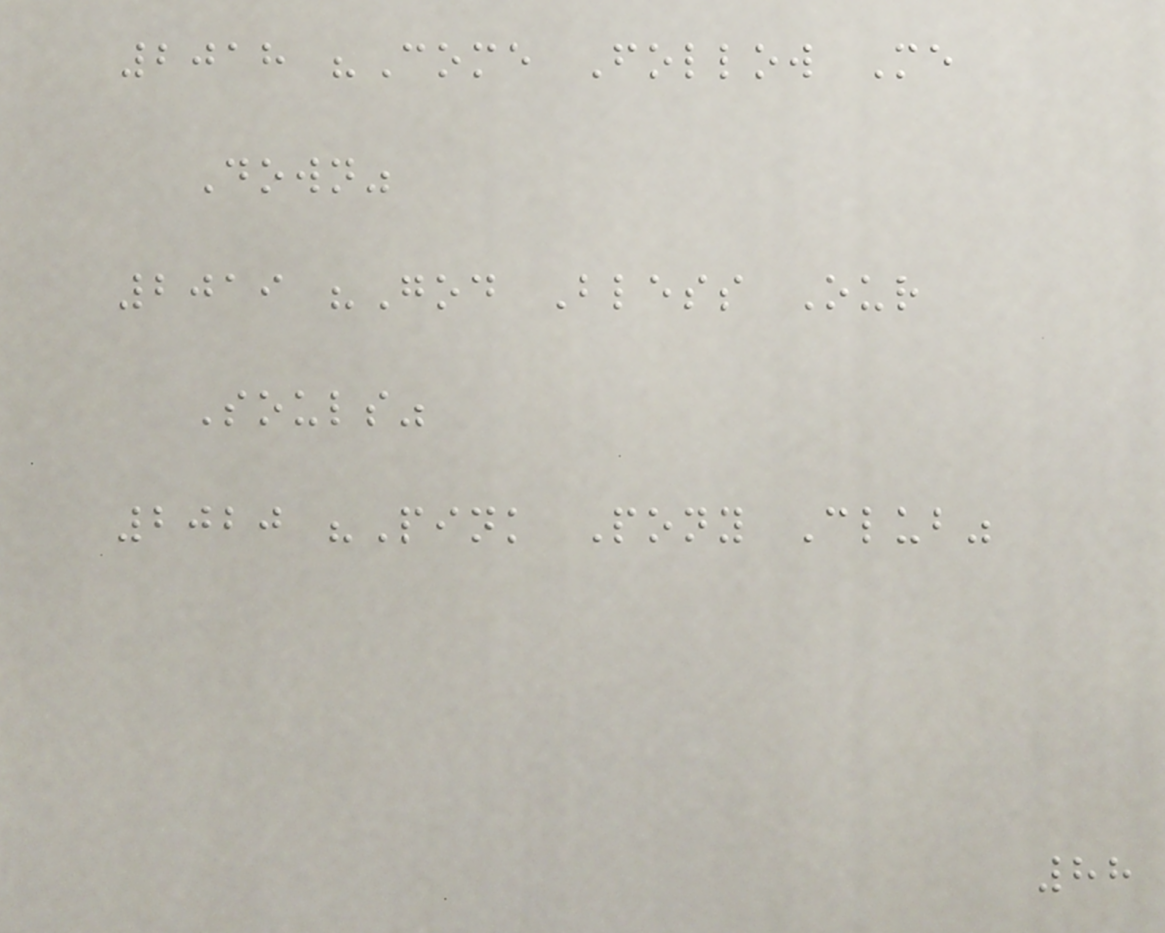2018 "Come Follow Me
Down"
2019 "God Bless Our
Souls"
2020 "Pink Pony Club"
88
